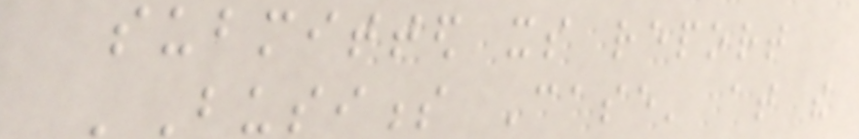submitted its report
'Business Case' at the
